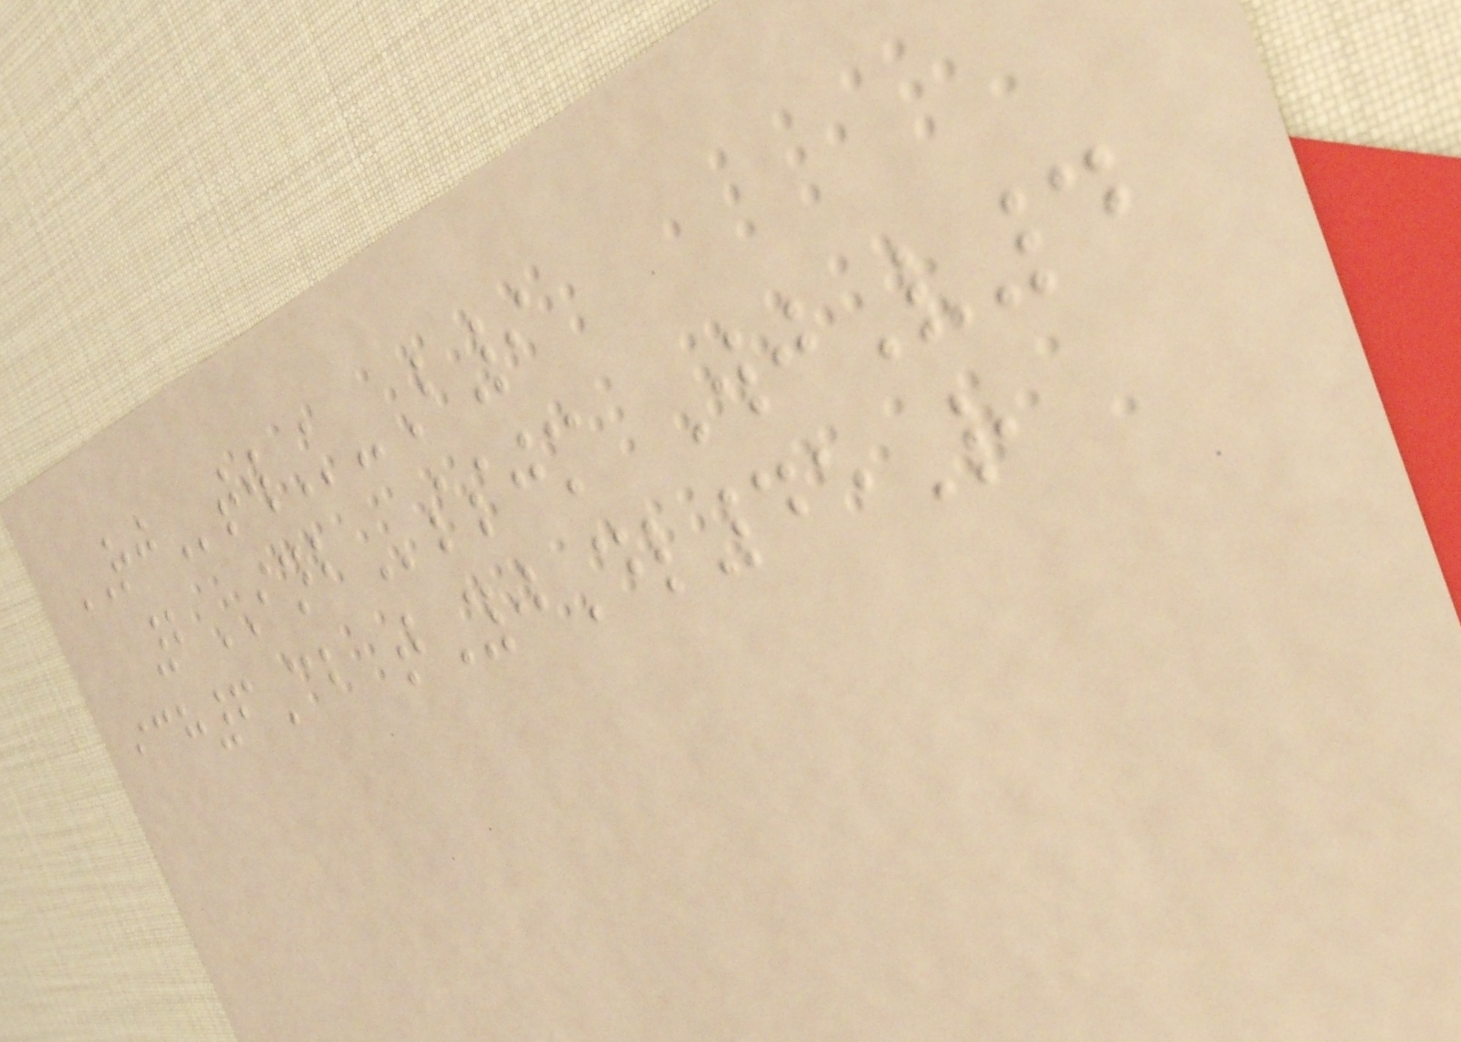RJtwK-B9
2INBssjm WjV4
ich6Cb tYjDl45R
